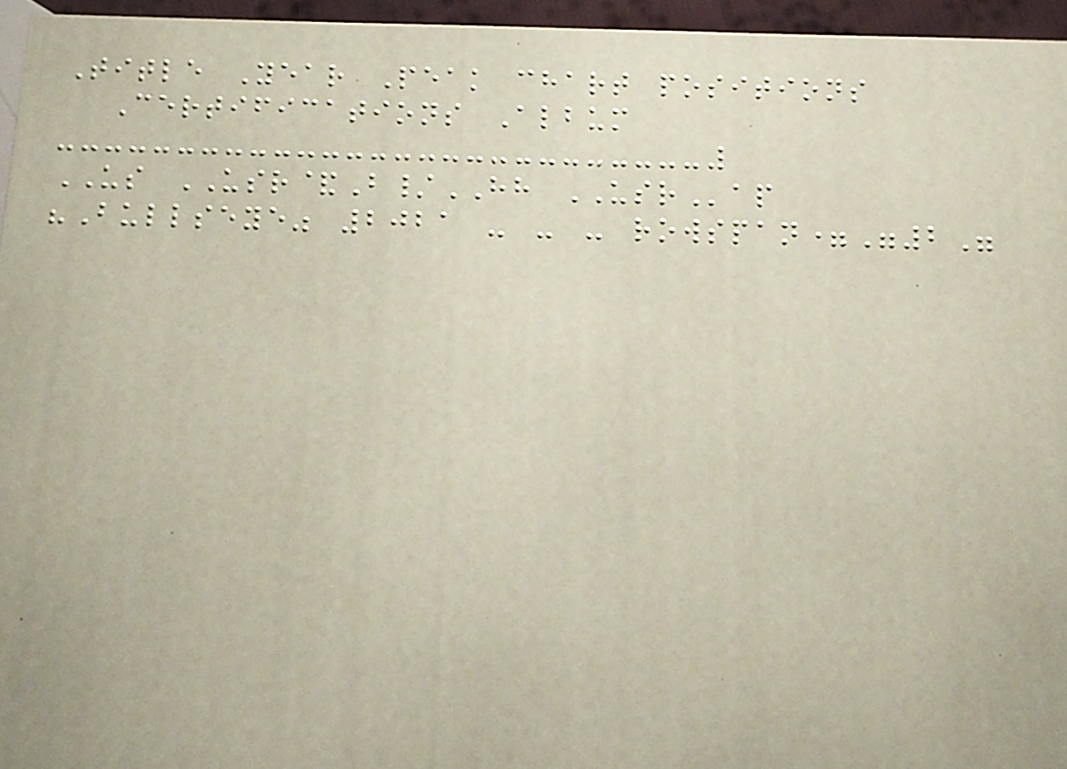Title Year Peak chart positions
Certifications Album
US USR&B/HH USRap
"Bullseye" 2021 - - - rowspan="2"
